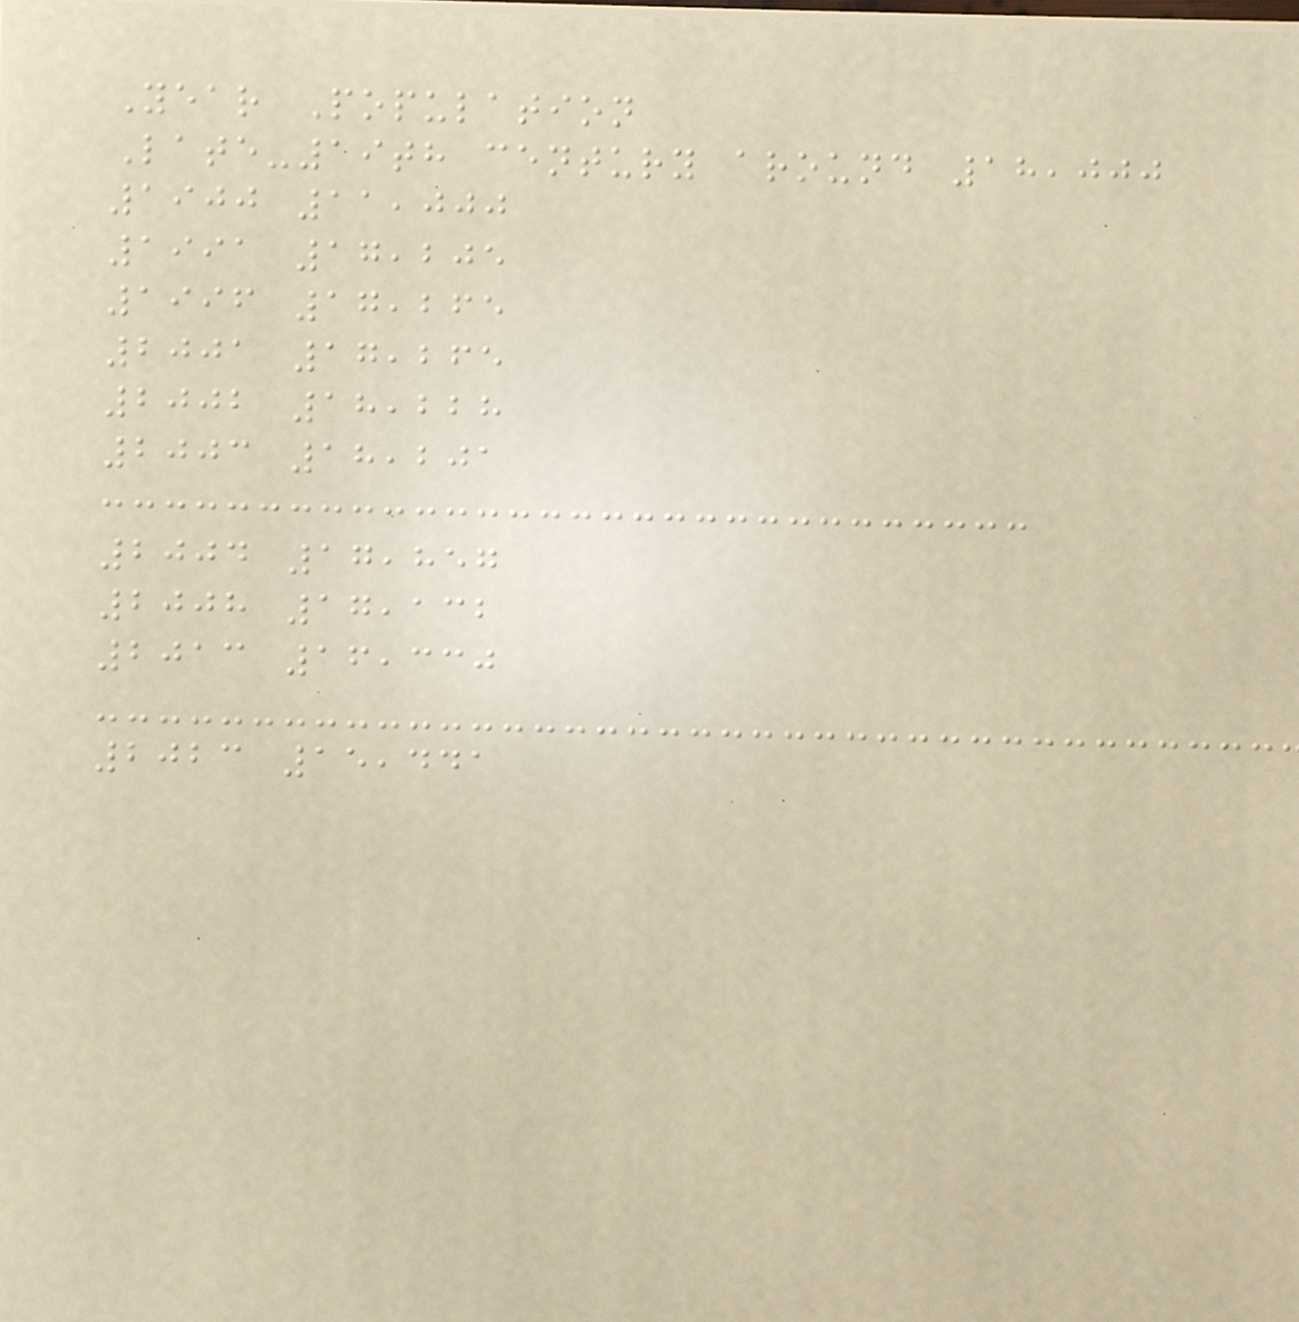Year Population
Late-19th century around 18,000
1900 11,000
1991 17,205
1996 17,265
2001 17,265
2002 18,228
2003 18,201
2004 17,857
2008 17,132
2013 16,330
2023 15,441
